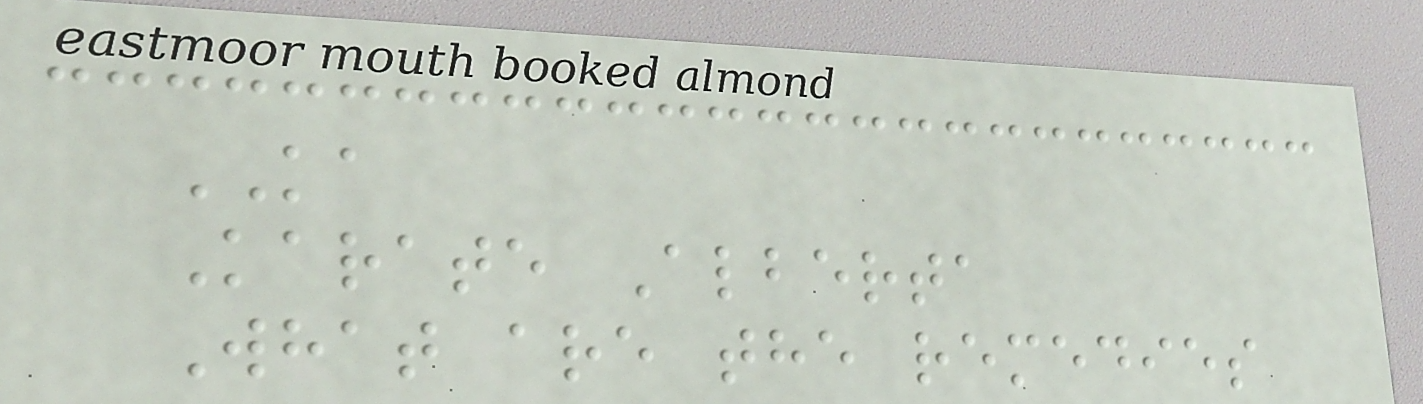KA
Karate Alberta
What are the remedies
